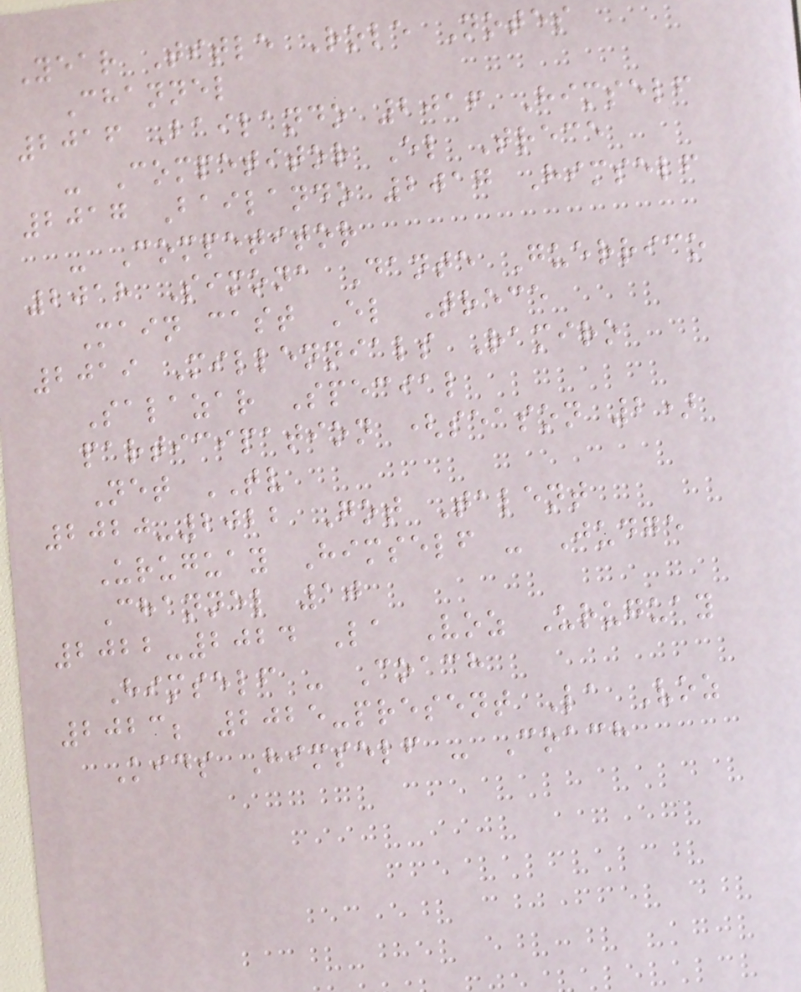Year Title Role Notes
Channel
2016 Bailando 2016 Himself
- Competitor El Trece
2017 Bailando 2017 Himself
- Competitor
2018 Simona Dante Guerrico
Main cast El Trece
2019 Millennials Ramiro
Salazar Special
participation (season 2)
Net TV
2020-2022 Got Talent
Uruguay Himself - Judge
Channel 10
2022-2024 La Voz Uruguay
Himself - Coach
2023; 2025-present La Voz
Kids Himself - Coach
